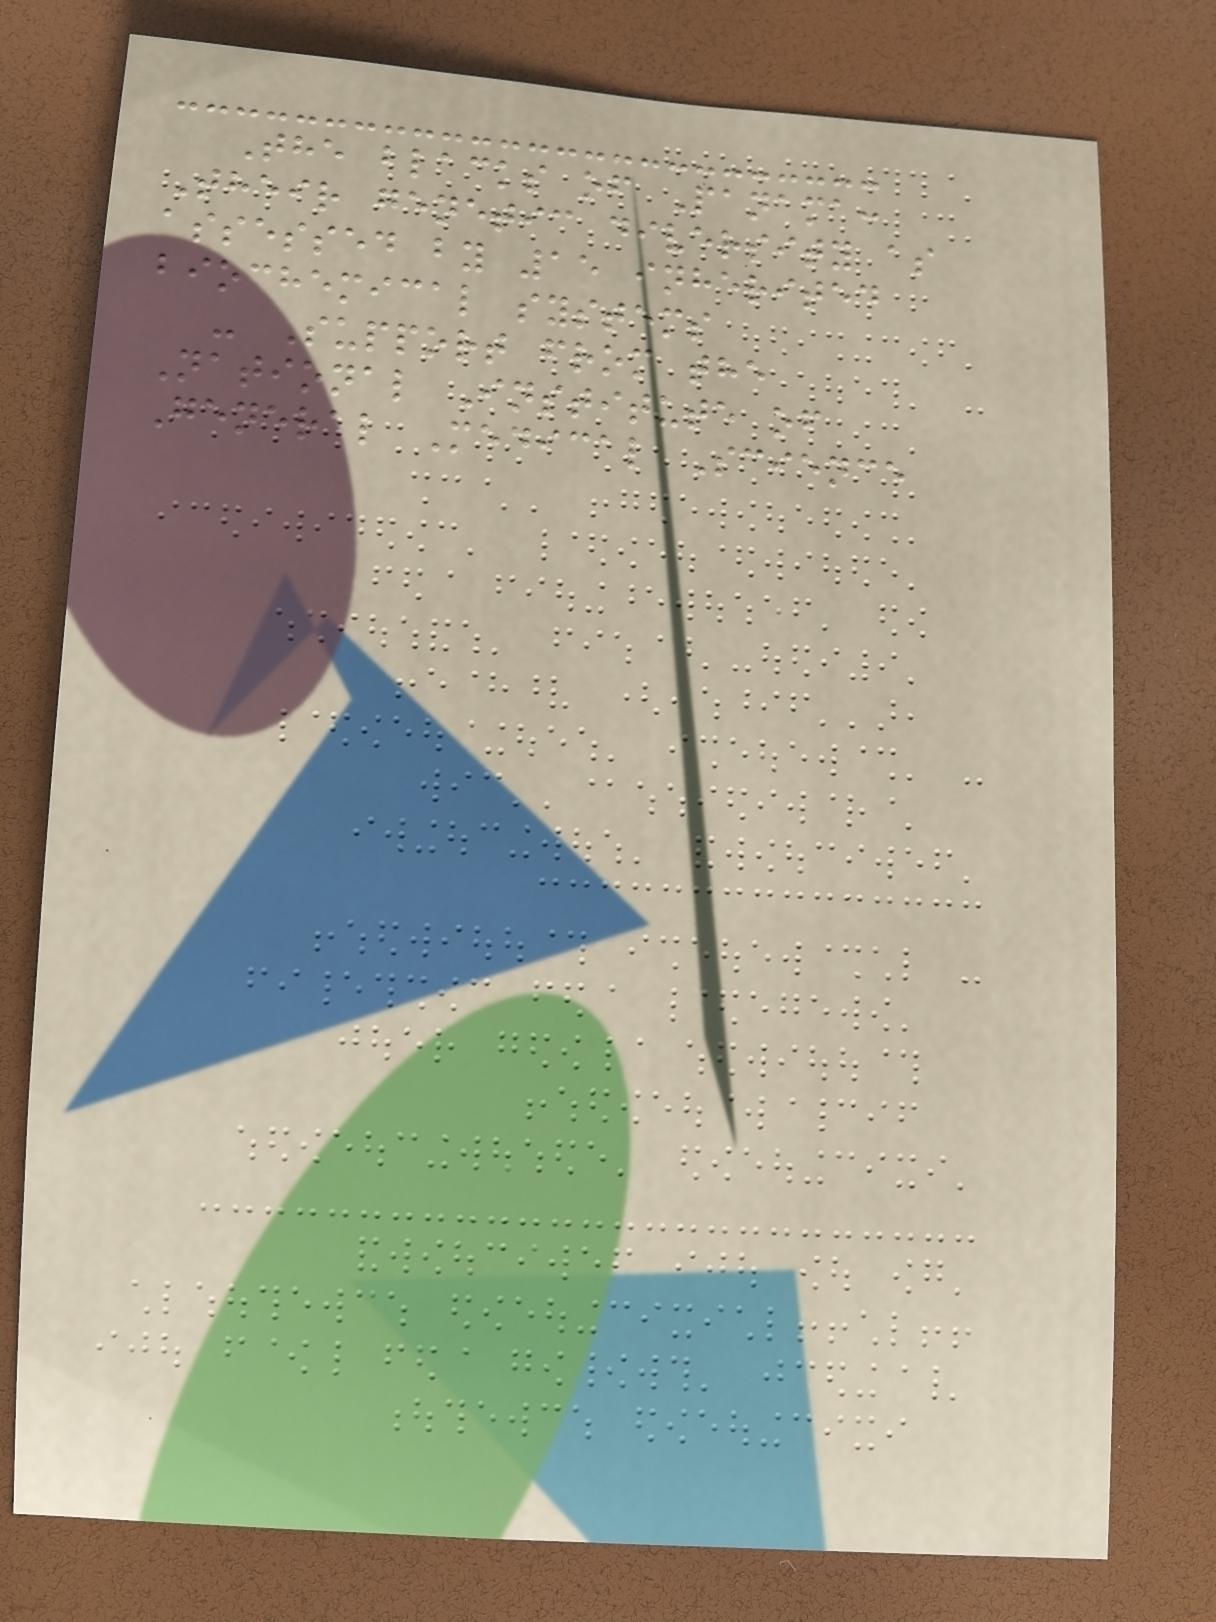The blacks of Panama:
Their genetic diversity as
assessed by 15 inherited
biochemical systems
- Support from the
National Institute of
General Medical Science
